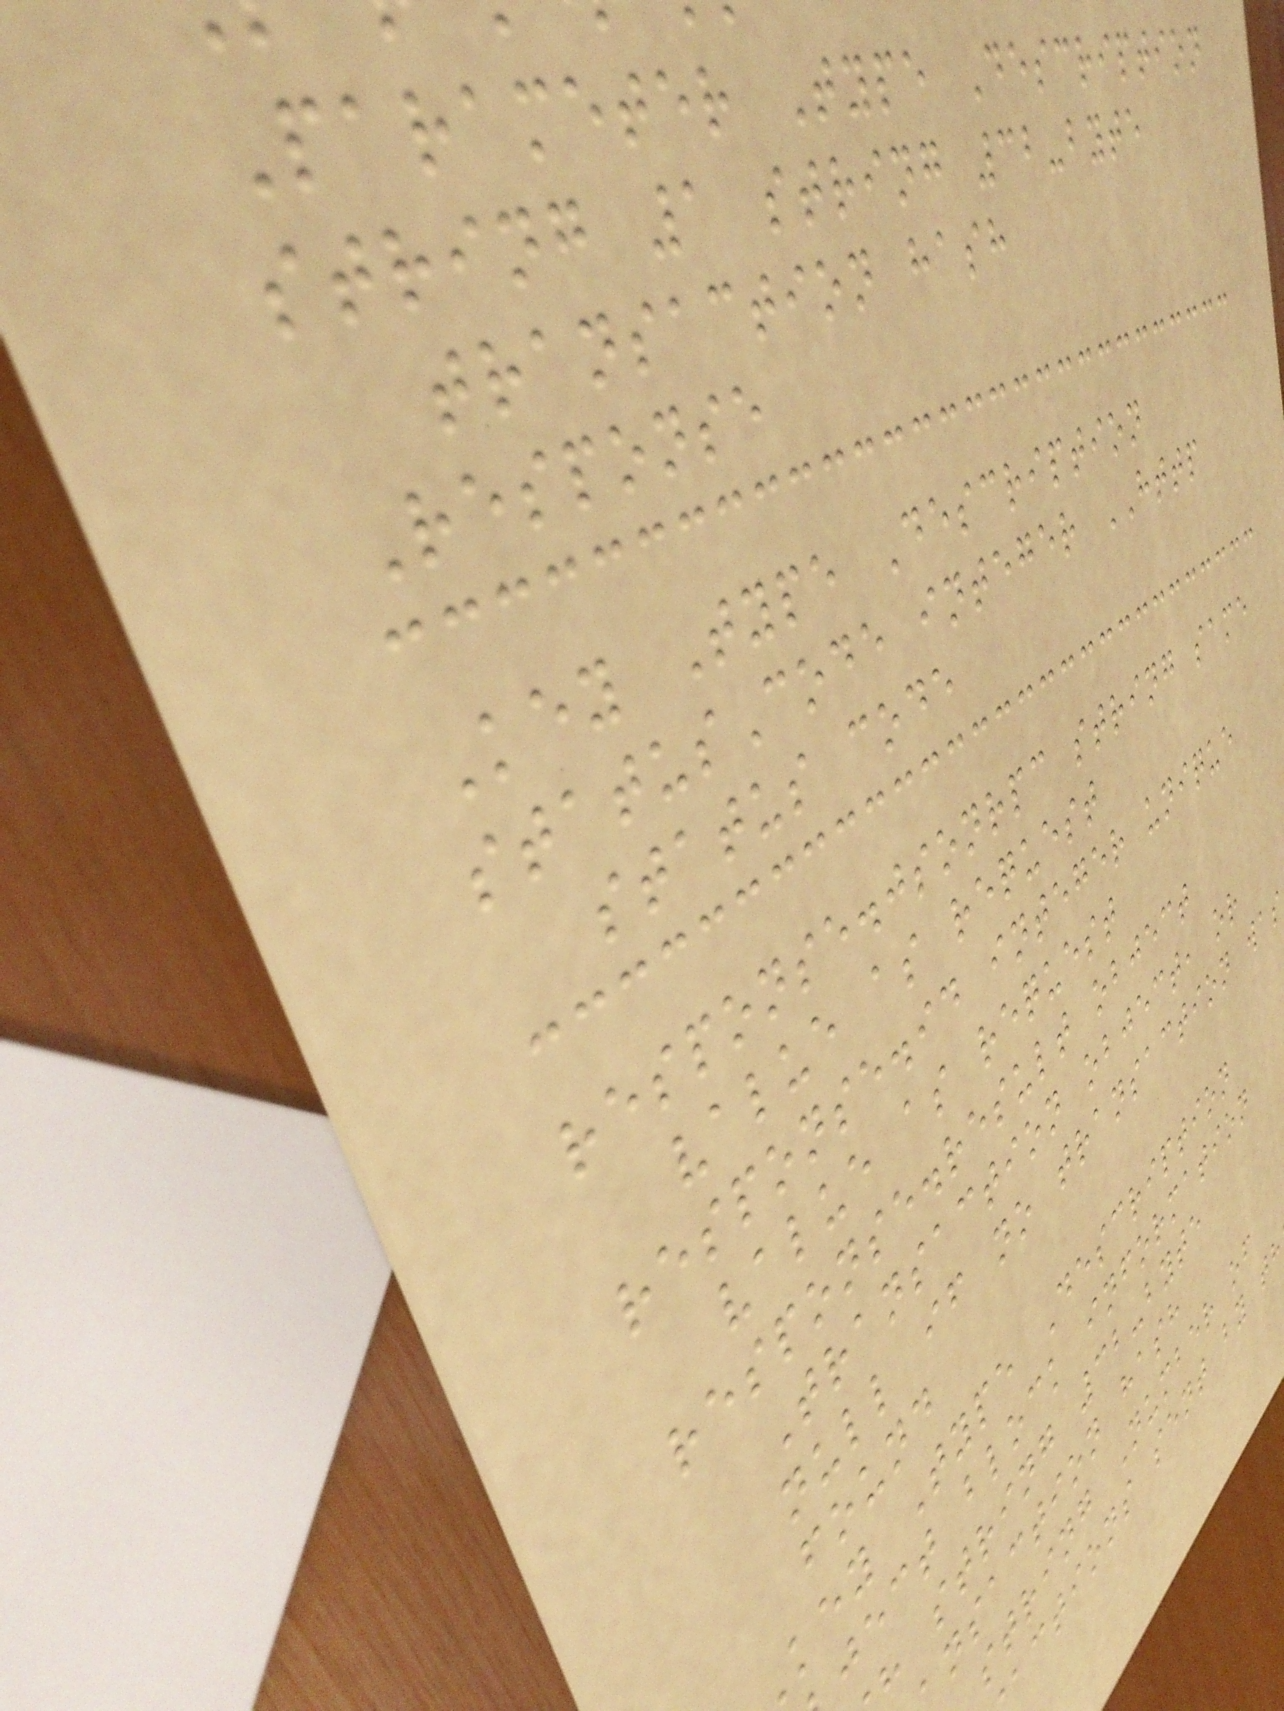Parameter Type Description
string 1 string 32-byte
transaction hash
Response
Key Type Description
statusCode integer HTTP
status code
response.jsonrpc string same
value as request
response.id integer unique
value as request
response.result object
Transaction object, or
null if no transaction was
found
key Type Description
ject block information
h string 32-byte
nsaction hash
string Number of
actions sent by th
